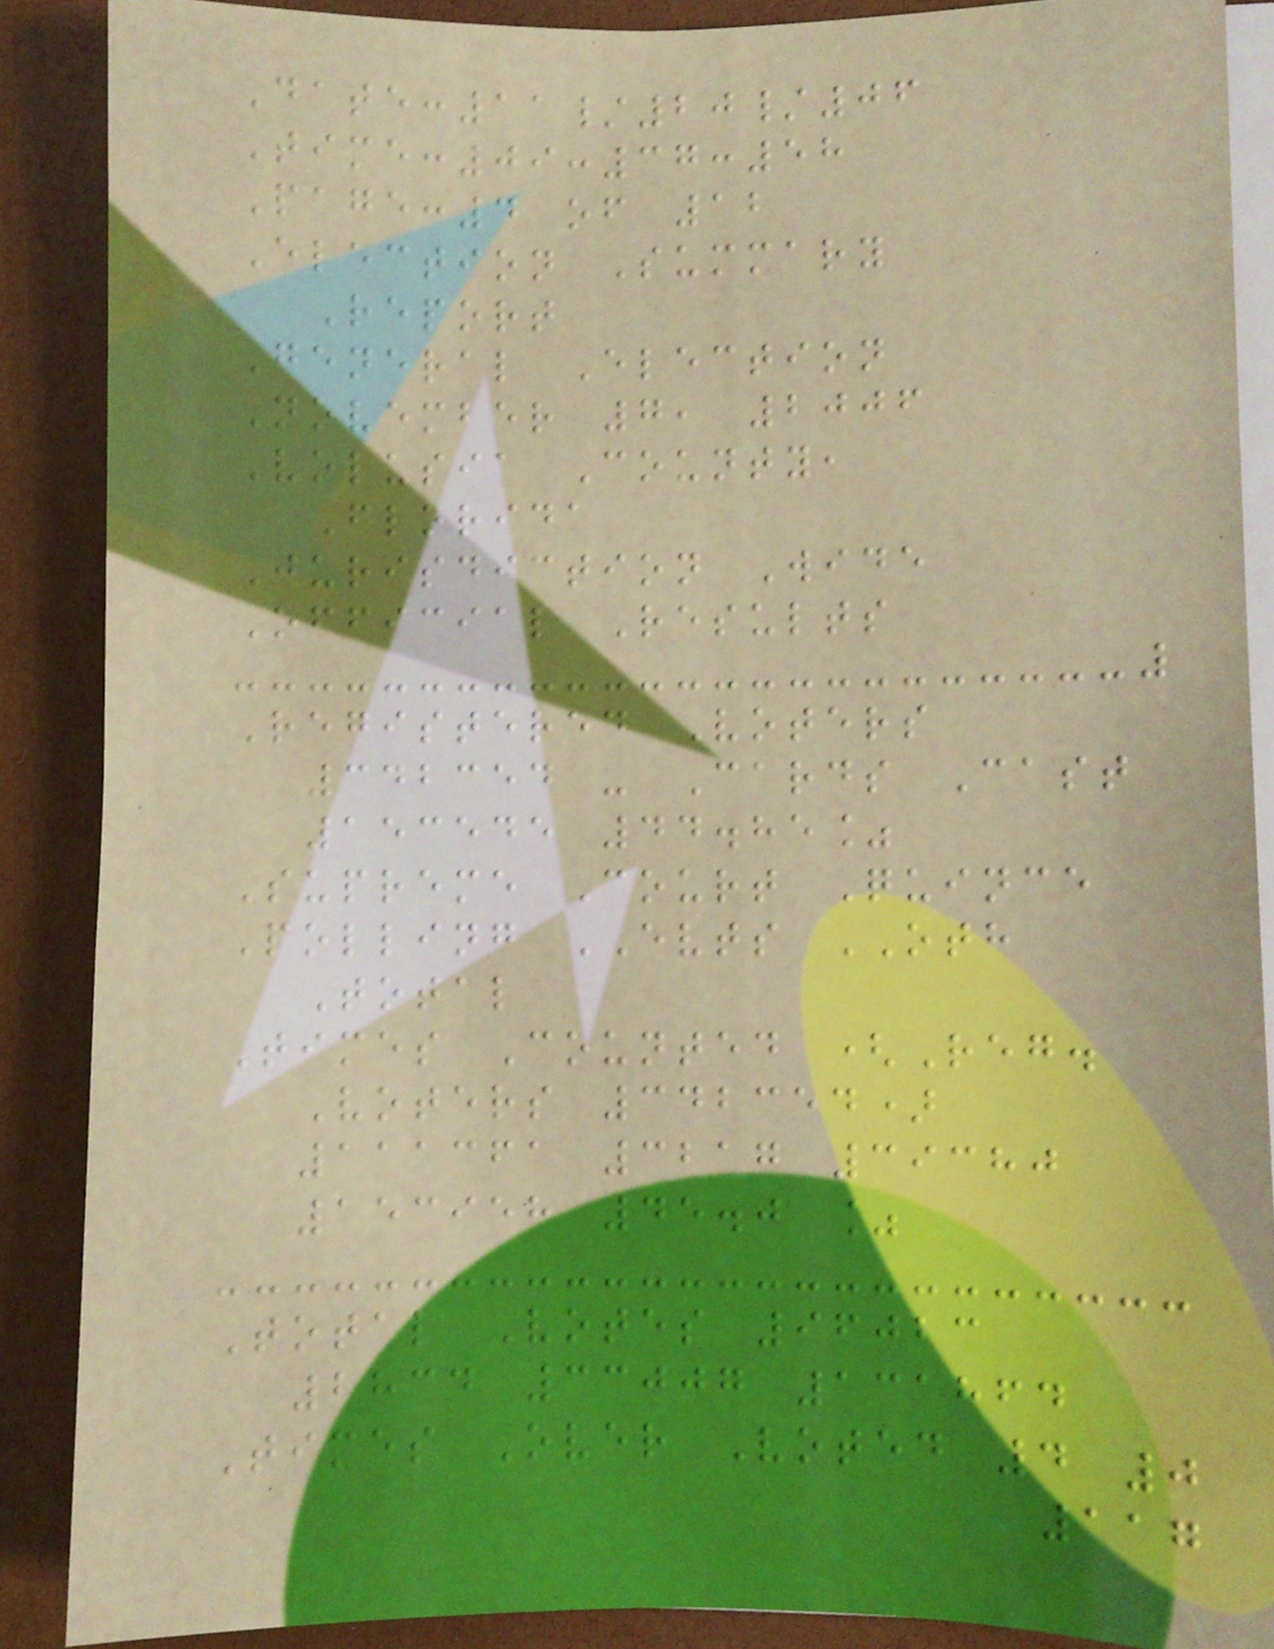Date:11/20/06
Time:09:37:58
Page:4 of 12
Election Summary
Report
General Election
November 7, 2006
Volusia County,
Florida
Jurisdiction Wide
Official Results
Registered Voters
342354 - Cards Cast
153545 44.85%
Supreme Court Quince
Polling EVTS OTH
Total
Times Counted (Reg.
Voters 342354)
111361 3217 39380
153958 45.0 %
Total Votes 96023
2834 33007 131864
Times Over Voted 4 0
117
